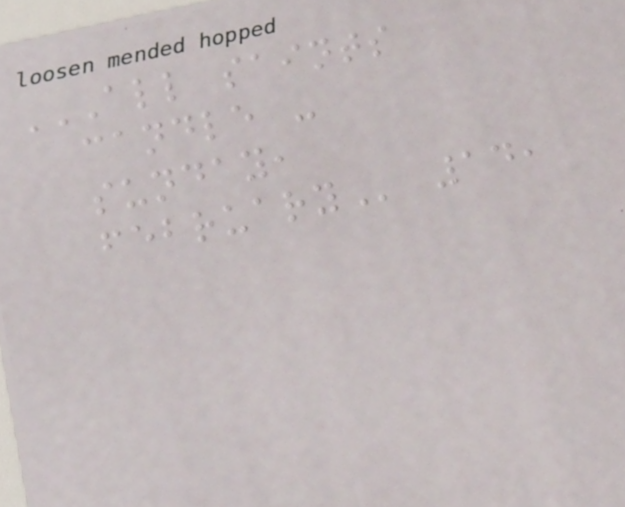ALL SAINTS
CANDLE -
SUNDAY,
FEBRUARY 14,
